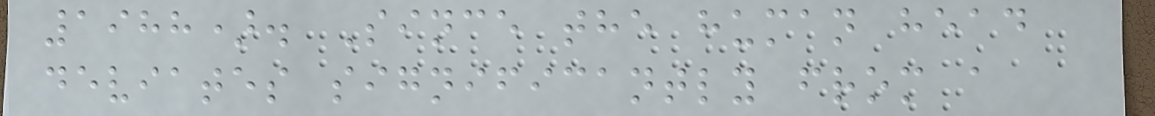1988). Since the human head
deviates significantly from a
